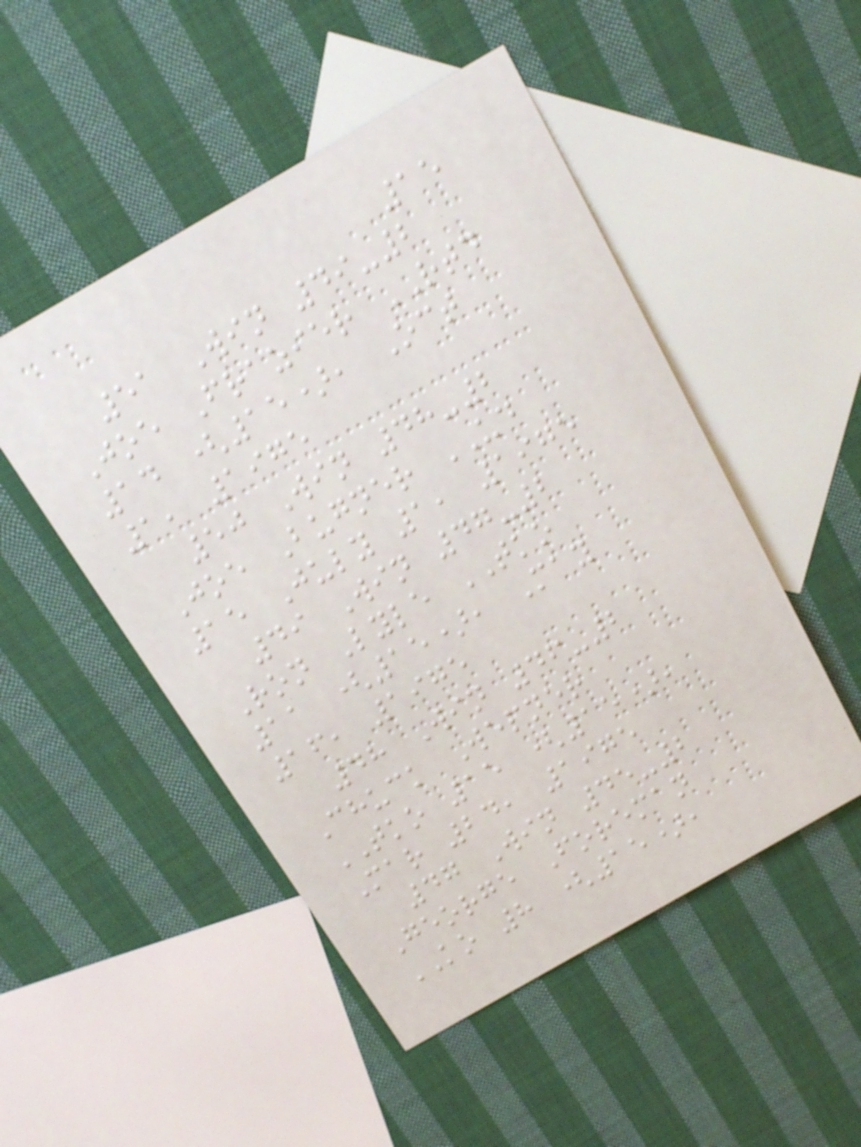15
51 Win 49-2
Joe Frazier RTD
14 (15), Oct
1, 1975
50 Win 48-2
Joe Bugner UD
15 July 1, 1975
49 Win 47-2
Ron Lyle TKO
11 (15), May
16, 1975
48 Win 46-2
Chuck Wepner
TKO 15 (15),
Mar 24, 1975
47 Win 45-2
George Foreman
KO 8 (15),
